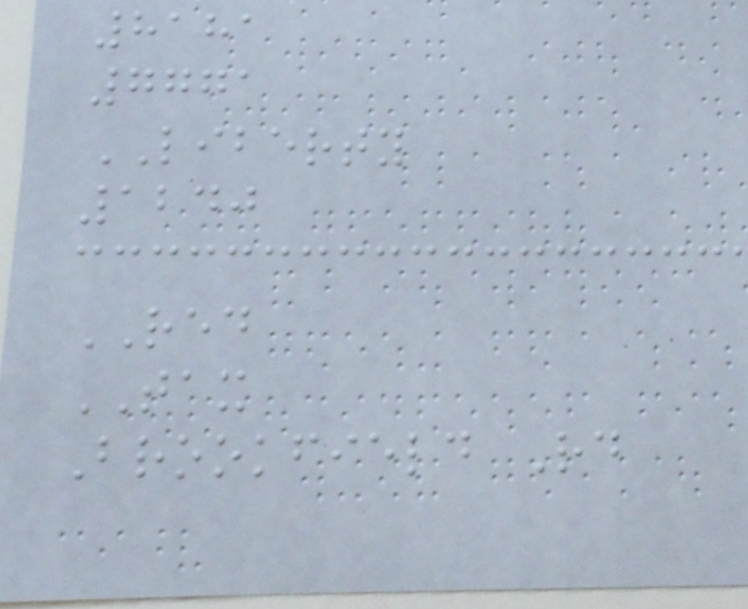8181
7771
LIBERTY
1240
RED
TAX
Brookfield Rd
